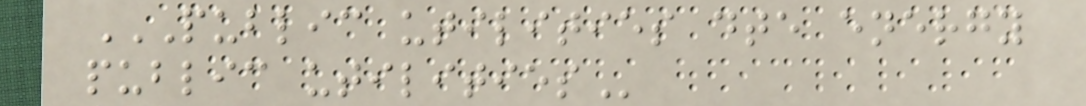PUBLIC UTILITIES DTE ENERGY
PUBLIC UTILITIES
